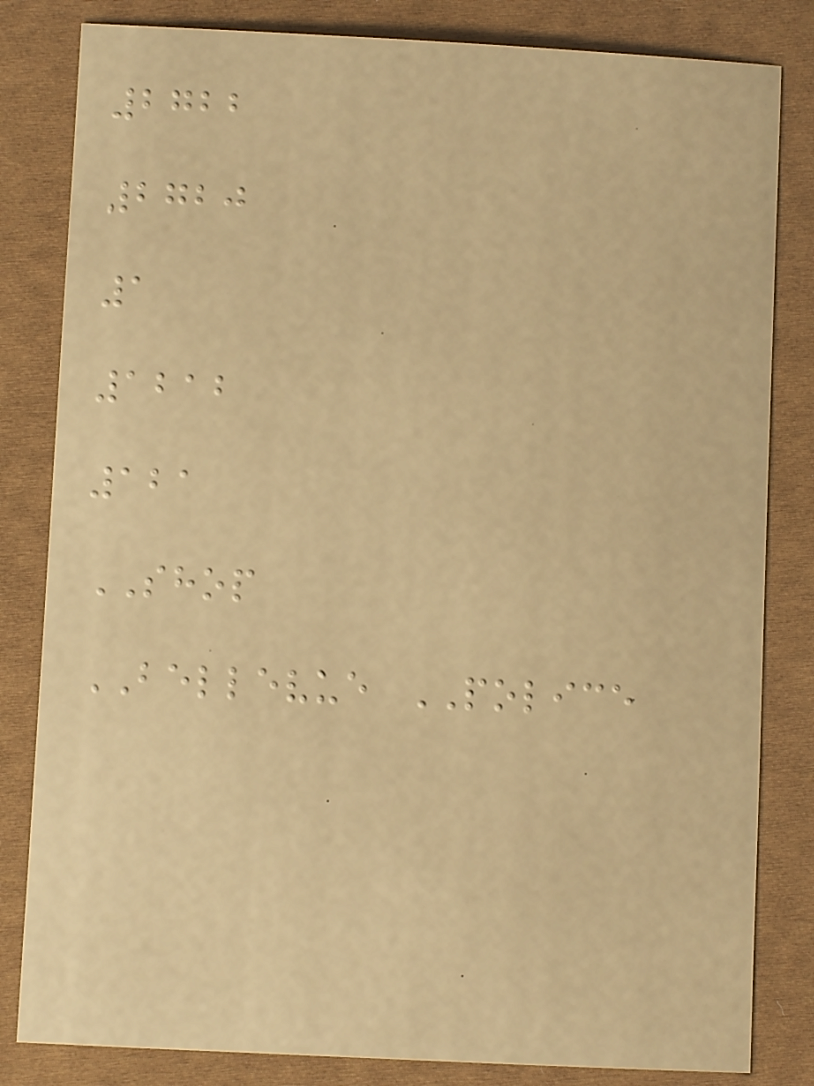2722
2720
1
1212
121
SHOP
BELLEVUE POLICE
